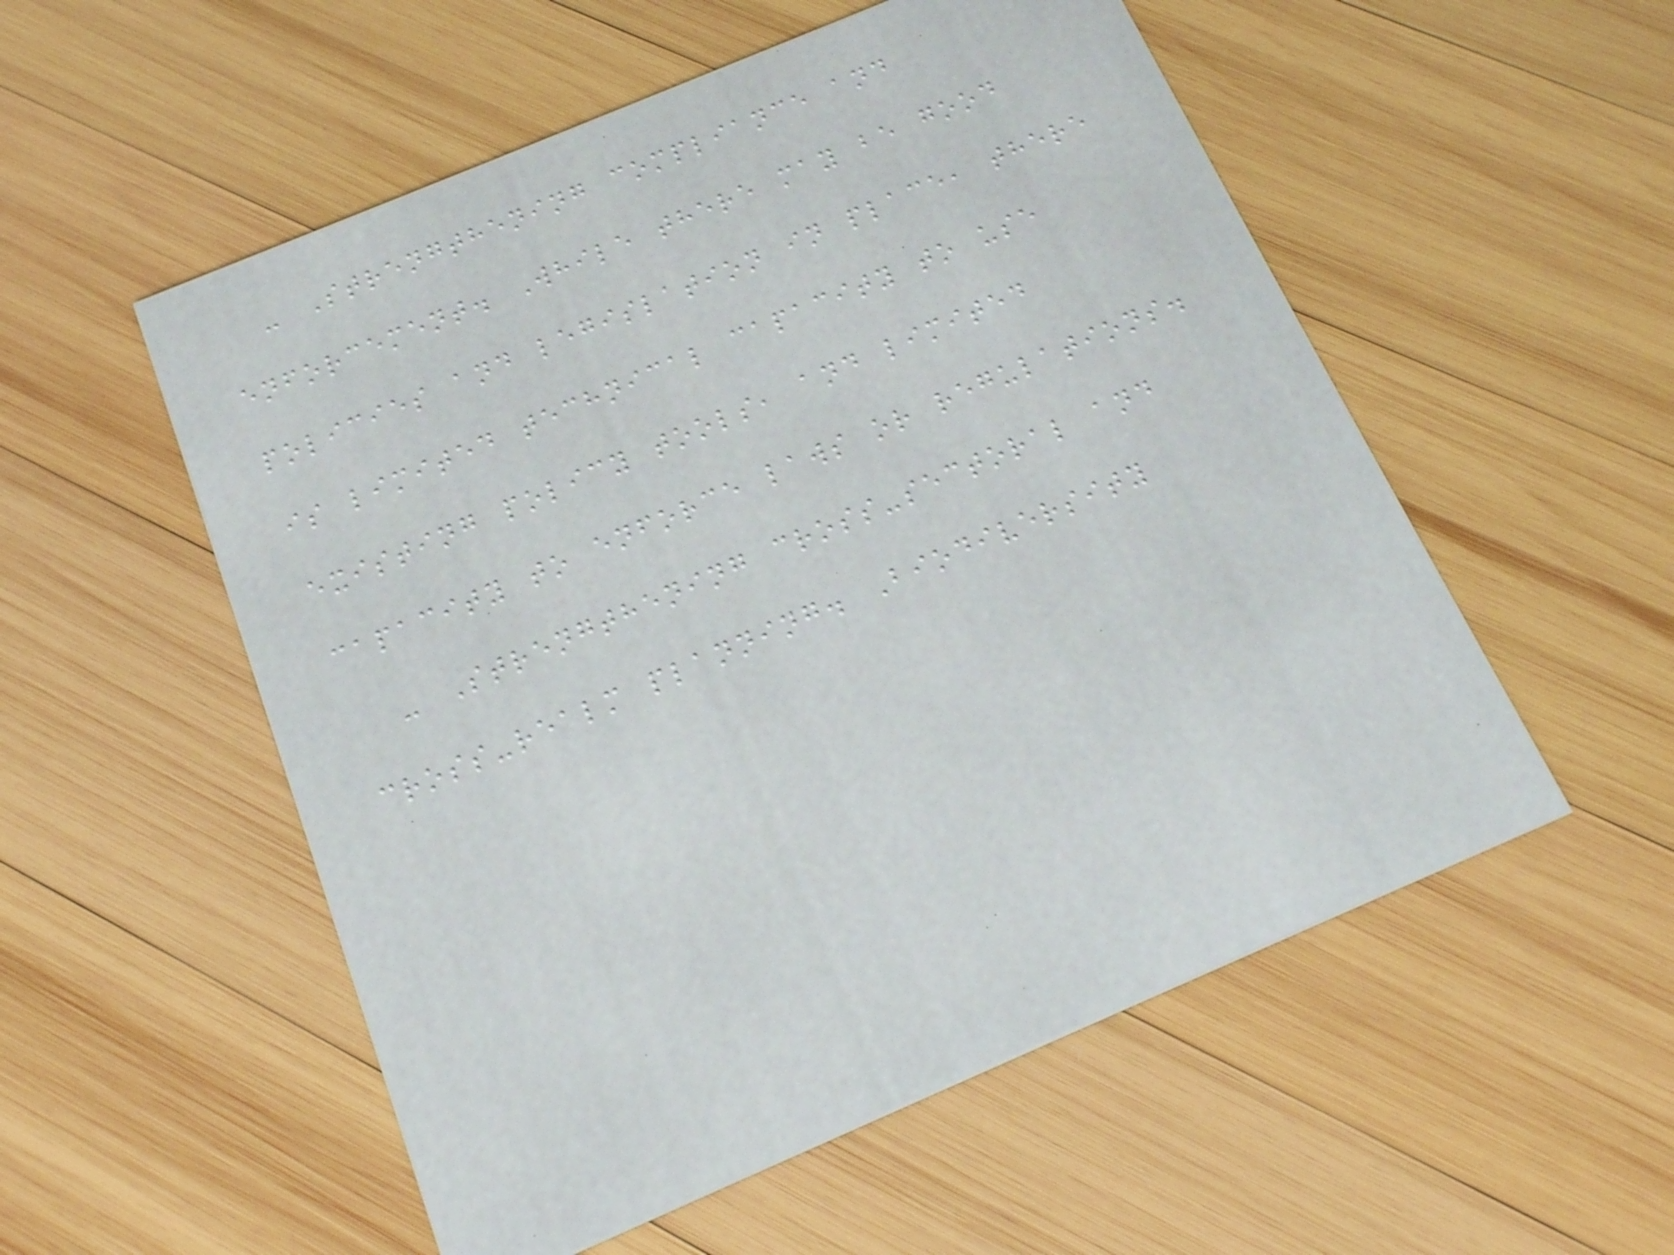- Strengthening compliance and
enforcement. While there may be good
policies and legislation in place, there
is limited technical capacity to use
existing policy tools, and limited
capacity to enforce laws or regulations.
- Strengthening cross-sectoral and
cross-realm planning. Biodiversity
